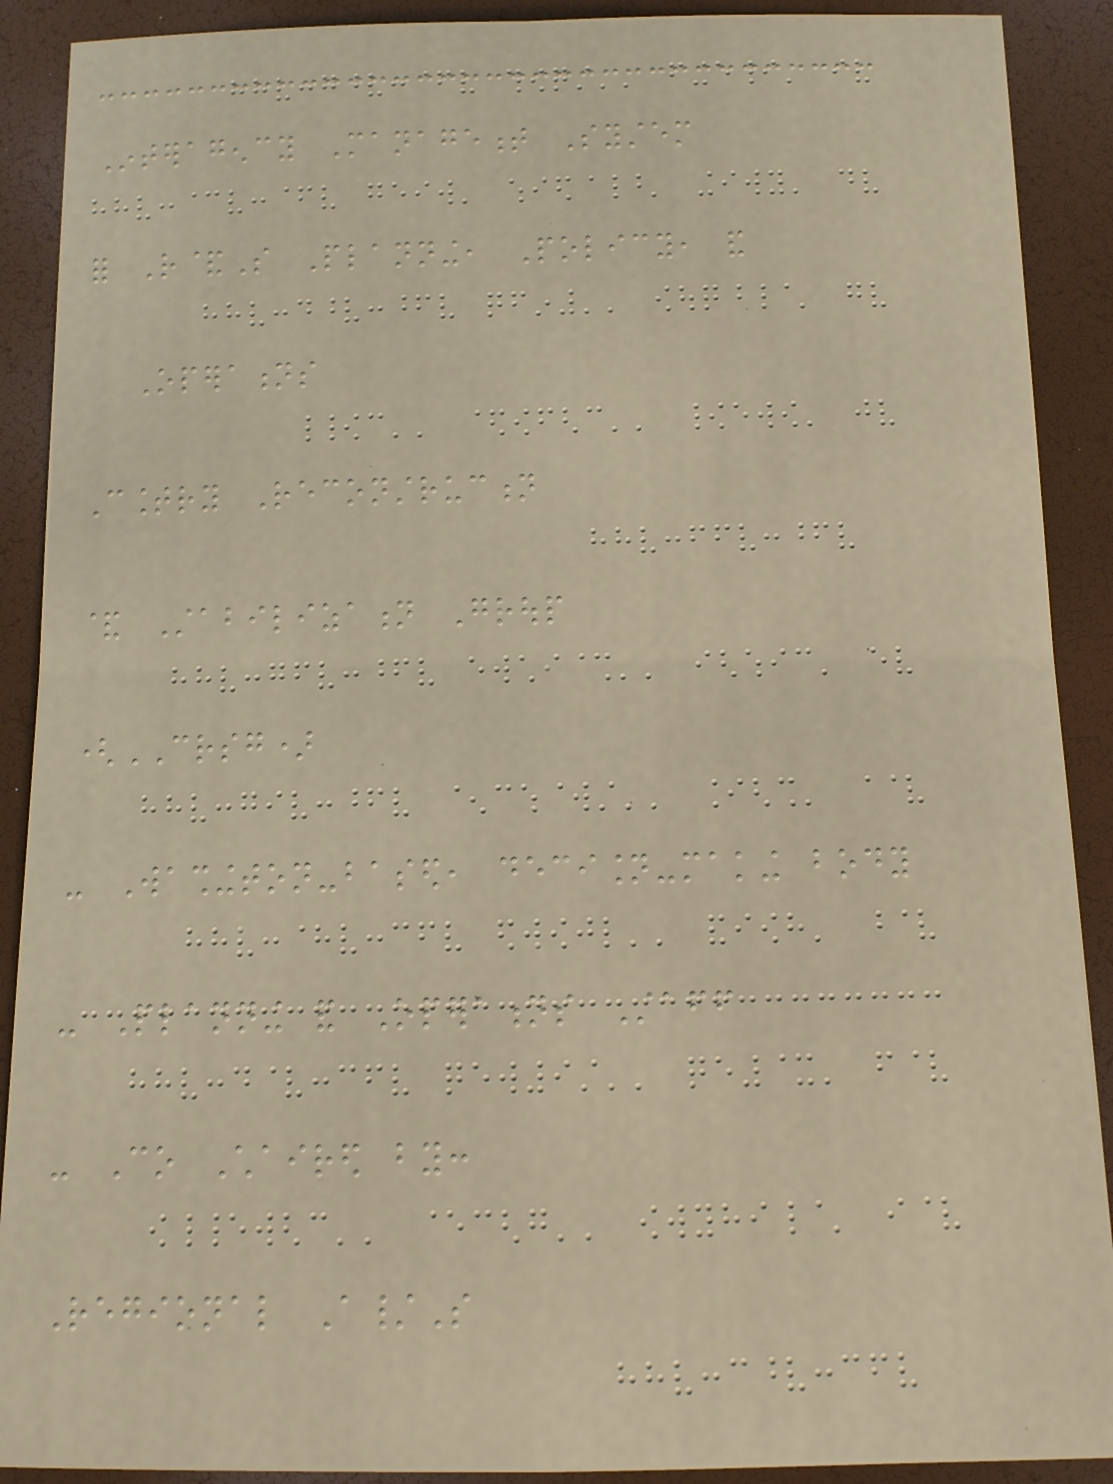Interagency Management System
for R&S Planning, Policy, and
Operations
Country Reconstruction
& Stabilization Group
(CRSG)
- Washington-based, decision-making body
- Planning and Operations Staff
- Co Chaired by:
Regional A/S
